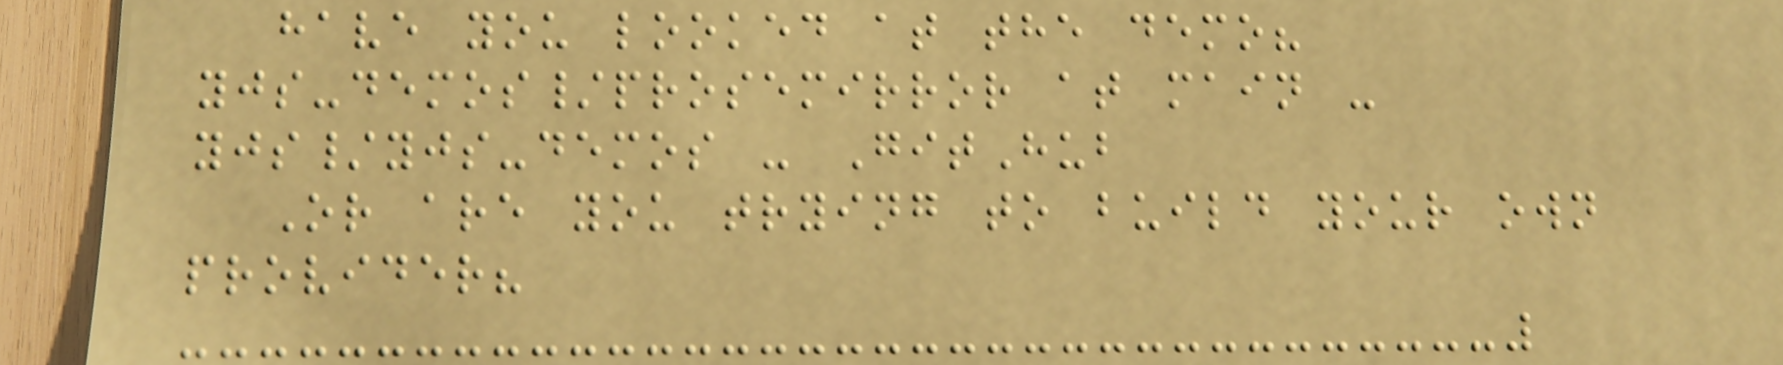have you looked at the demo?
yjs-demos/prosemirror at main -
yjs/yjs-demos - GitHub
Or are you trying to build your own
provider?
